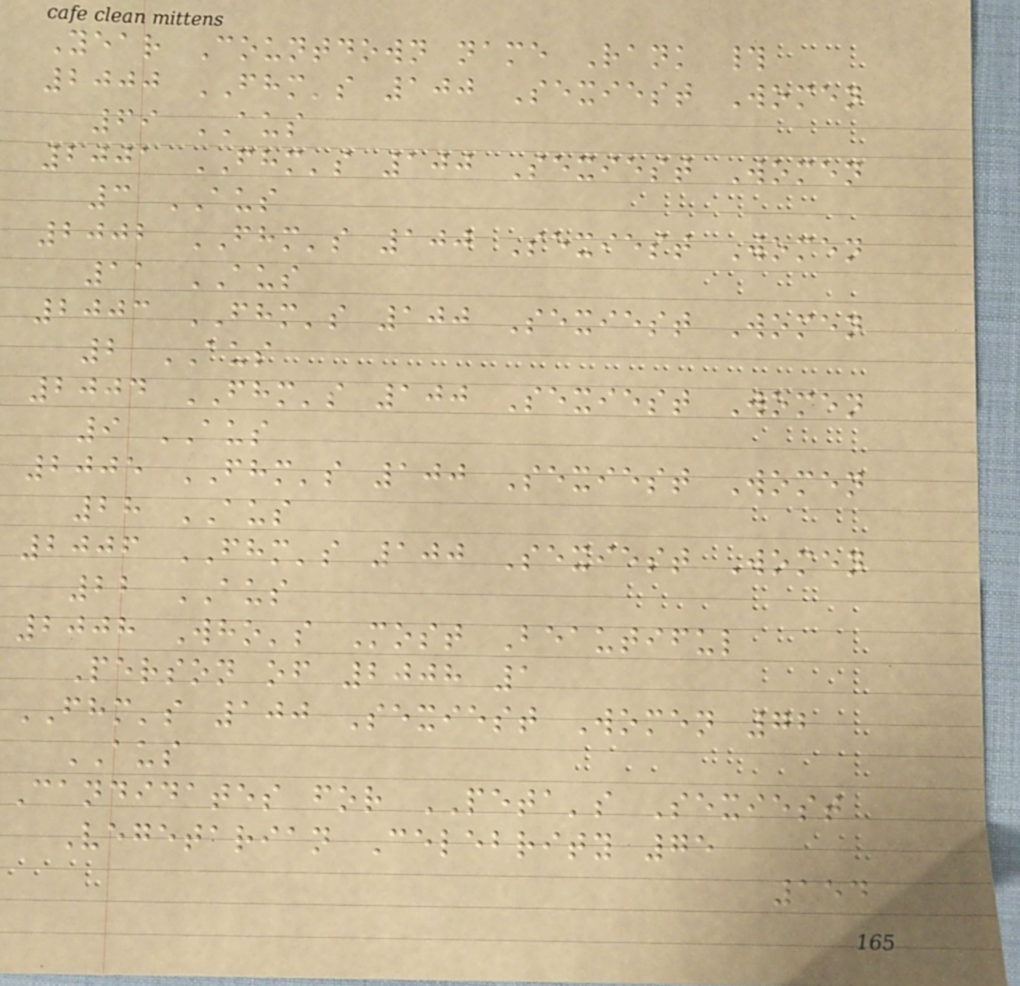Year Countdown name Rank #
2000 FHM's 100 Sexiest Women
69 AUS
2001 FHM's 100 Sexiest Women
3 AUS
2002 FHM's 100 Sexiest Women
11 AUS
2003 FHM's 100 Sexiest Women
2 AUS
2004 FHM's 100 Sexiest Women
9 AUS
2005 FHM's 100 Sexiest Women
28 AUS
2006 FHM's 100 Sexiest Women
22 AUS
2008 Who's Most Beautiful
Person of 2008 1
FHM's 100 Sexiest Women 72
AUS
Candidates for PETA's Sexiest
Vegetarian Celebrity 75
154
